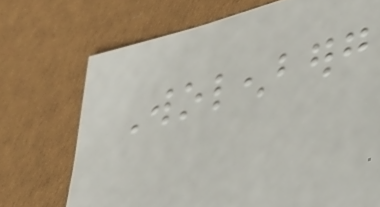Wolenberg
